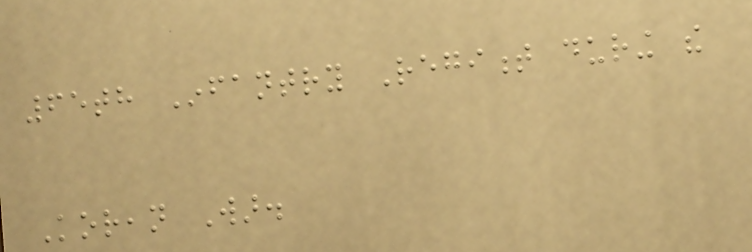65th Infantry Regiment during the
Korean War.
